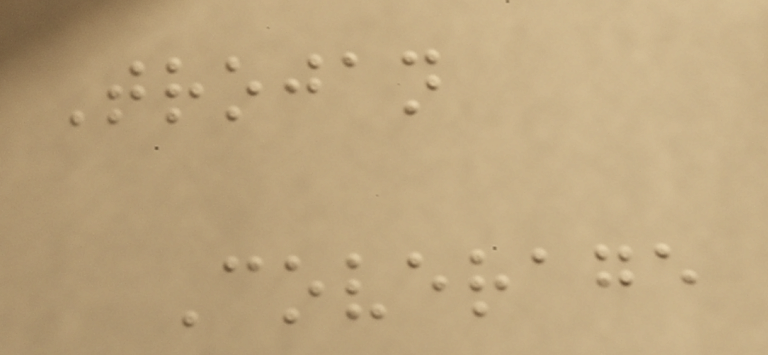Trojan
Coverage
